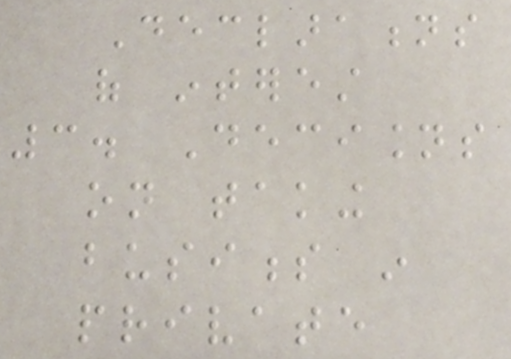Declarations
of interest
3. Decisions
on taking
business in
private
